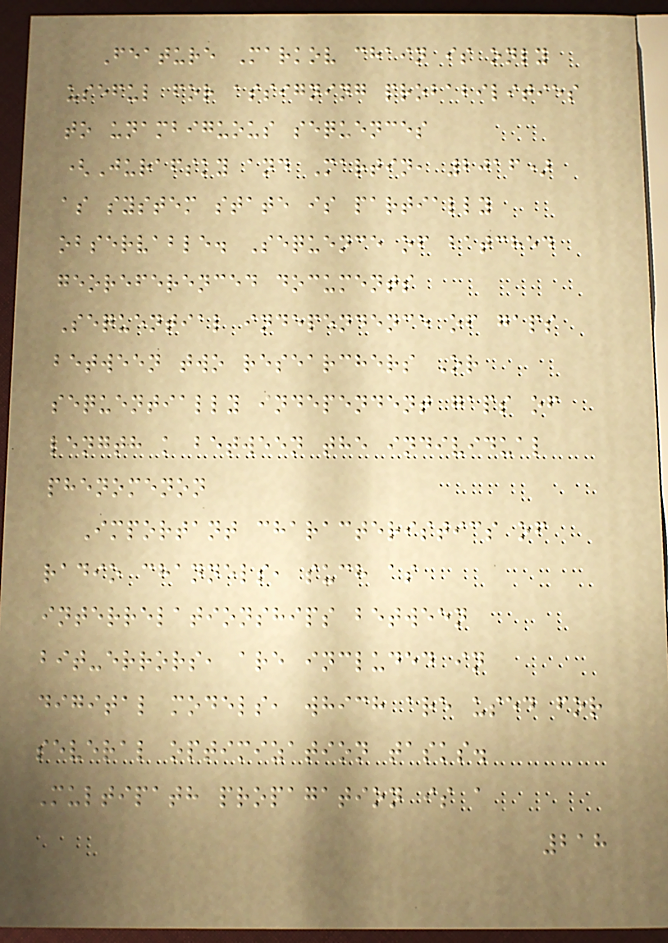Feature Markov chain is only
useful for assigning probabilities
to unambiguous sequences
(Jurafsky and Martin, 2016)
as system state is partially
observable. Sequence of batched
georeferenced documents
Sequential independence of gaps
between two researchers Or
sequentially independent gaps of
length k between the individual
phenomenon
Important characteristics of
radio channels, such as
interrelationships between
bit-errors, are included in
digital models, which are used for
several optimization tasks.
Multipath propagation is a
218
